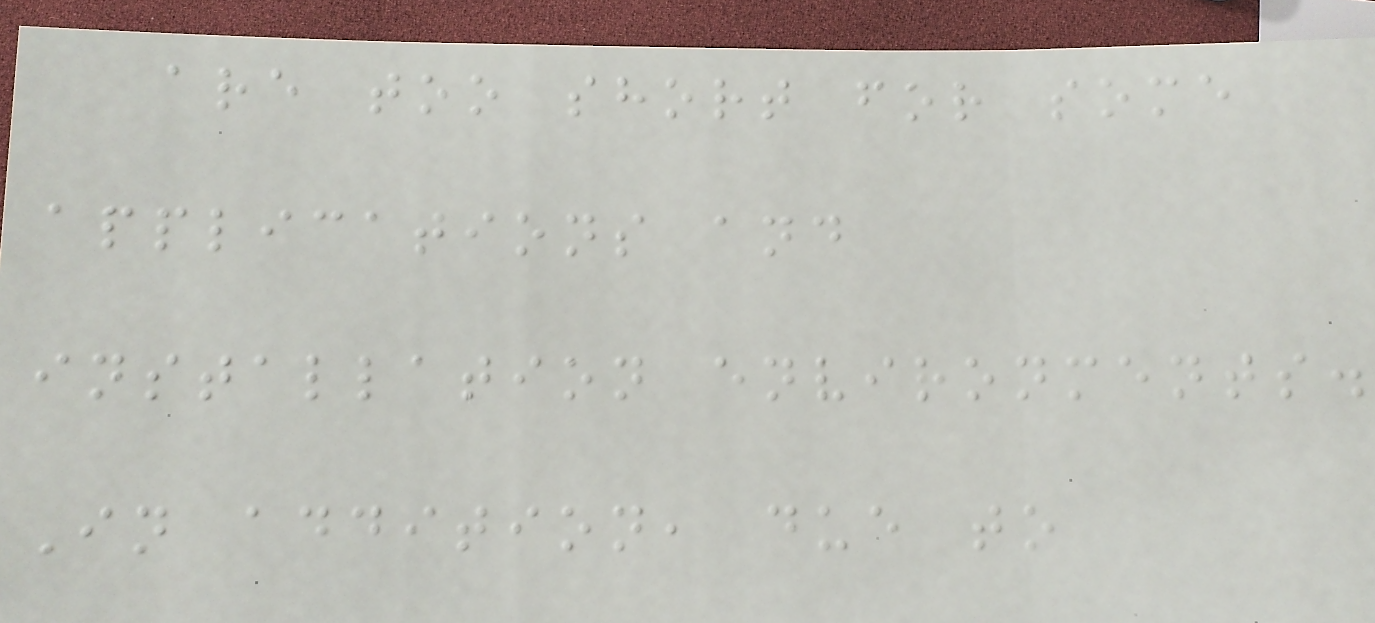are too short for some
applications and
installation environments.
In addition, due to
